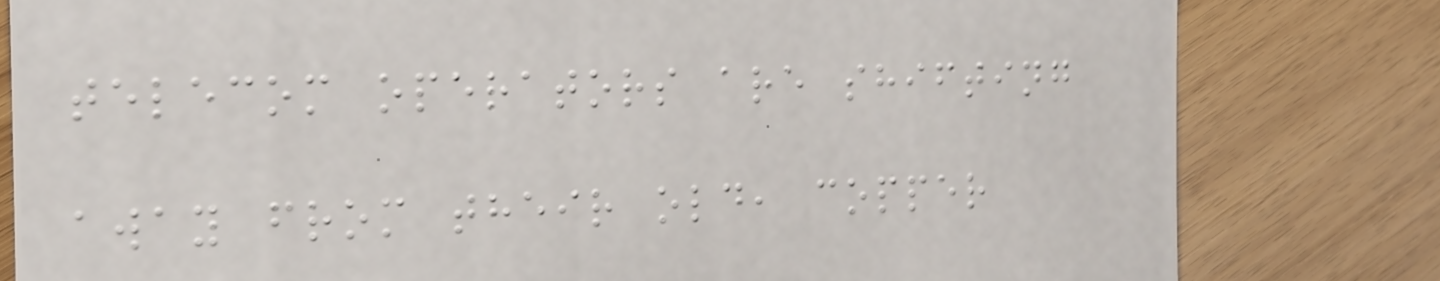telecom operators are shifting
away from their old, copper
